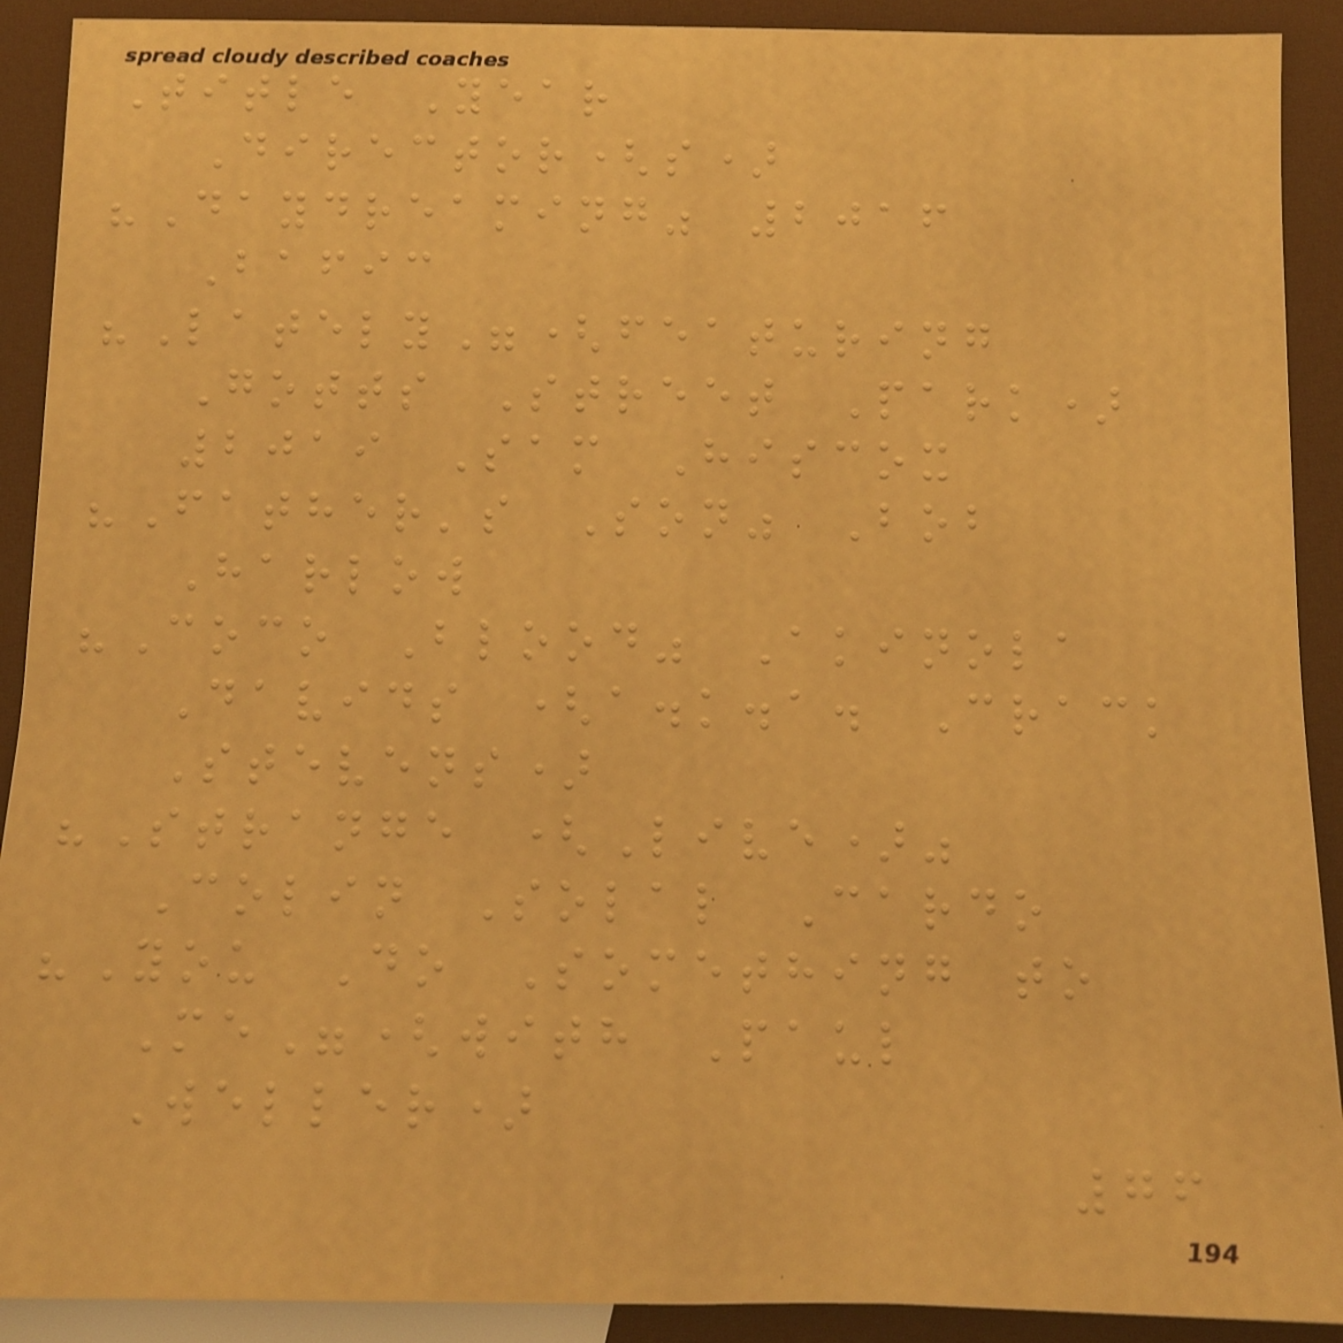Title Year
Director(s)
"Daydreaming" 2016
Bafic
"Lately"(featuring
Gotts Street Park)
2019 Sam Hiscox
"Father's Son" Bob
Harlow
"Coco Blood" Akinola
Davids (a.k.a. Crack
Stevens)
"Strange (Live)"
Colin Solal Cardo
"You Do Something to
Me"(with Paul
Weller)
76
